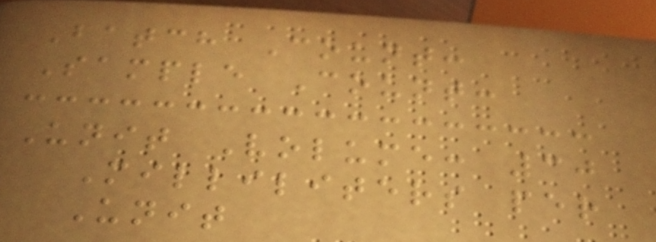Batch Count:
Sample Count:
Unit Volume: 30
Milliliters per
Unit
